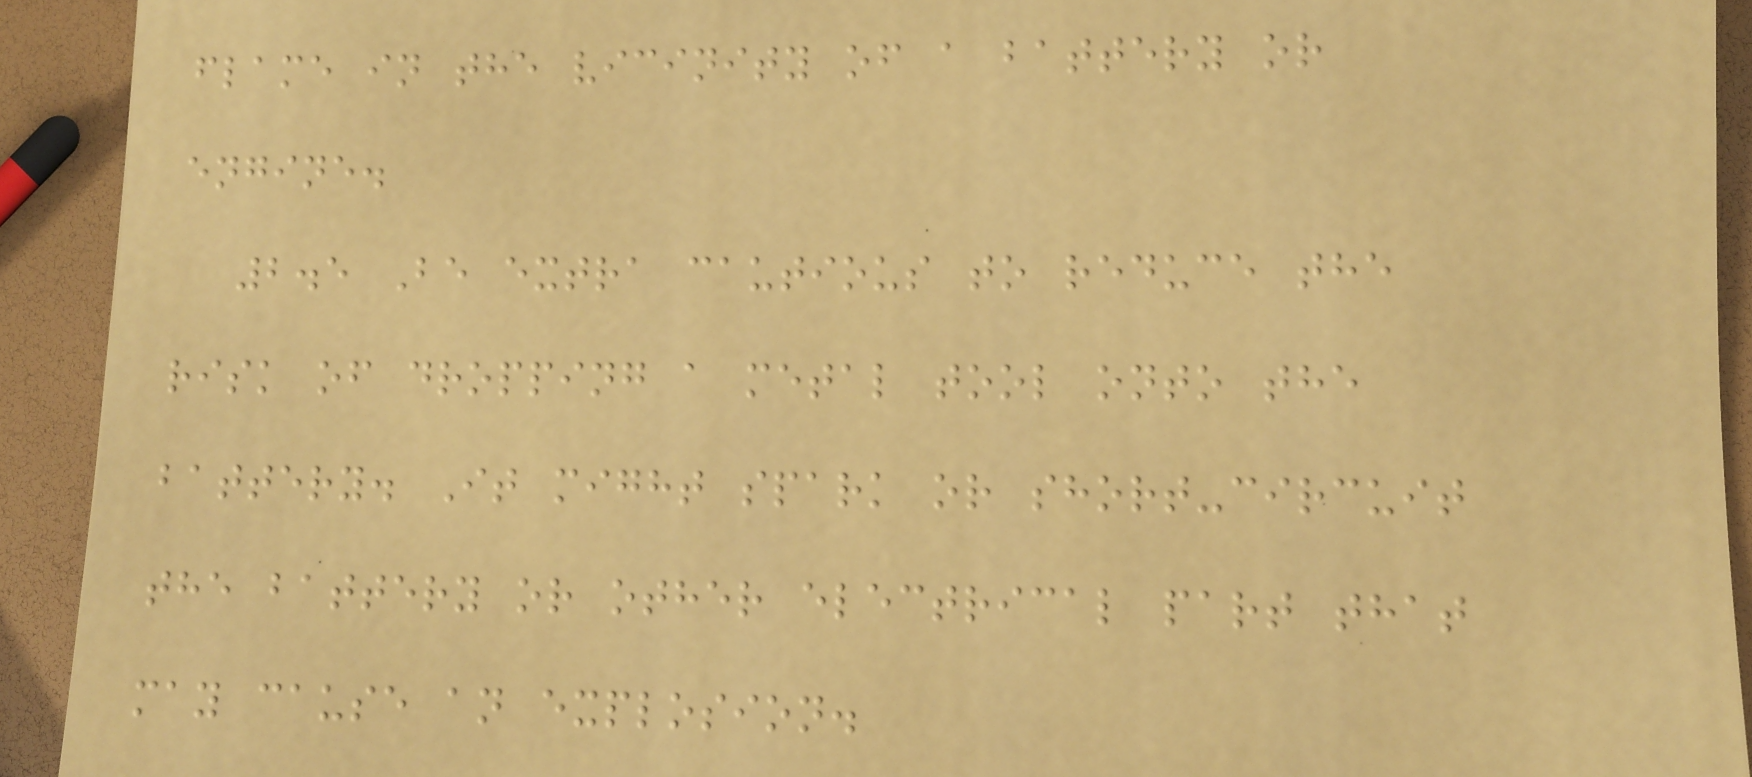flame in the vicinity of a battery or
engine.
2.5 Be extra cautious to reduce the
risk of dropping a metal tool onto the
battery. It might spark or short-circuit
the battery or other electrical part that
may cause an explosion.
